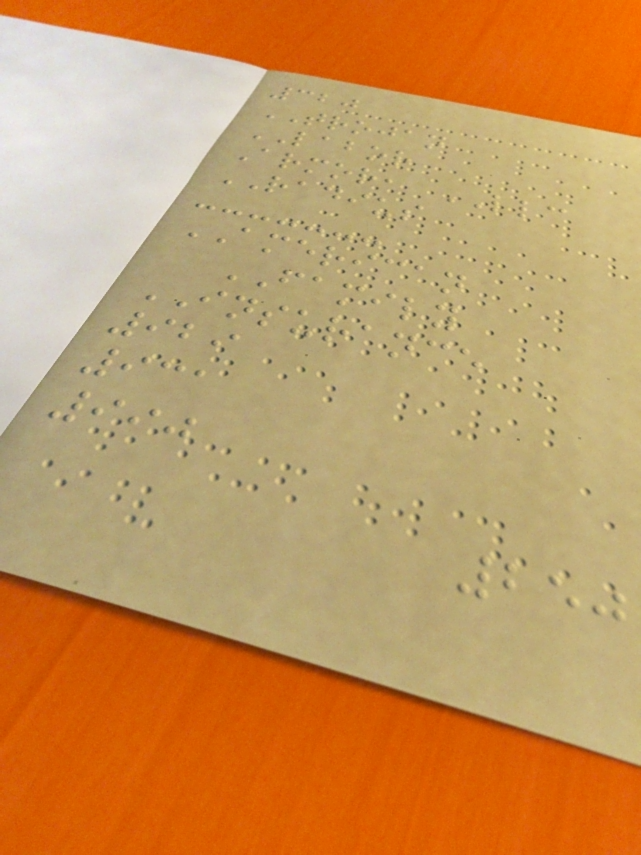320
TROJAN
LABOR
Armor, LLC
RADIUS
AMERICAN
FAMILY
INSURANCE
929
931
990
250
